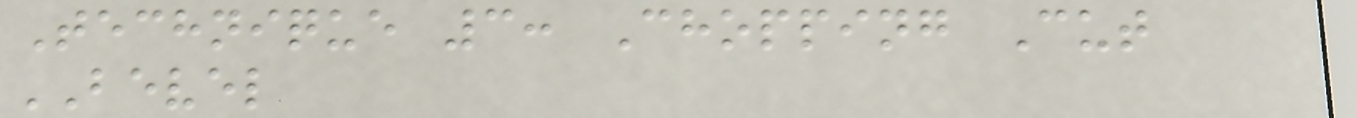Technique 3: Chopping Cut
BEVEL
